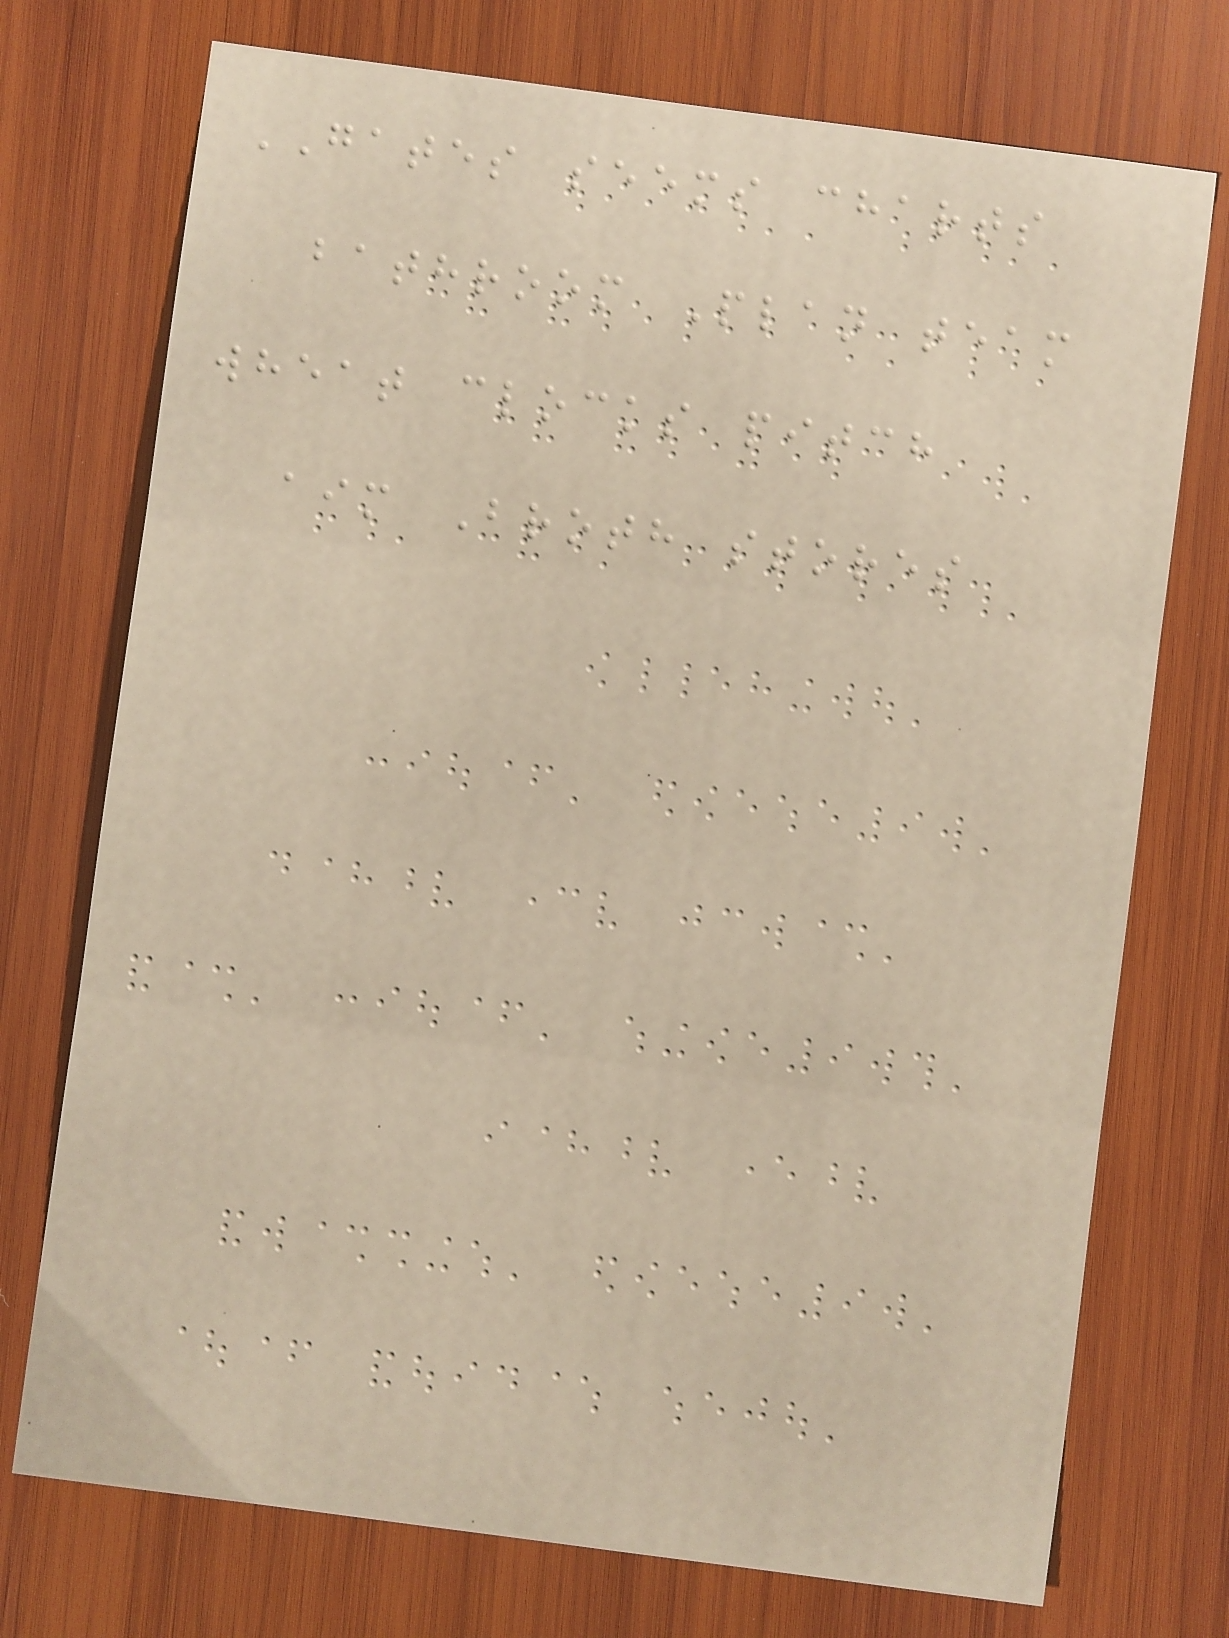GATES seems charts
bathroom Plan team
wheat clocks pitch
aim Broth stores
